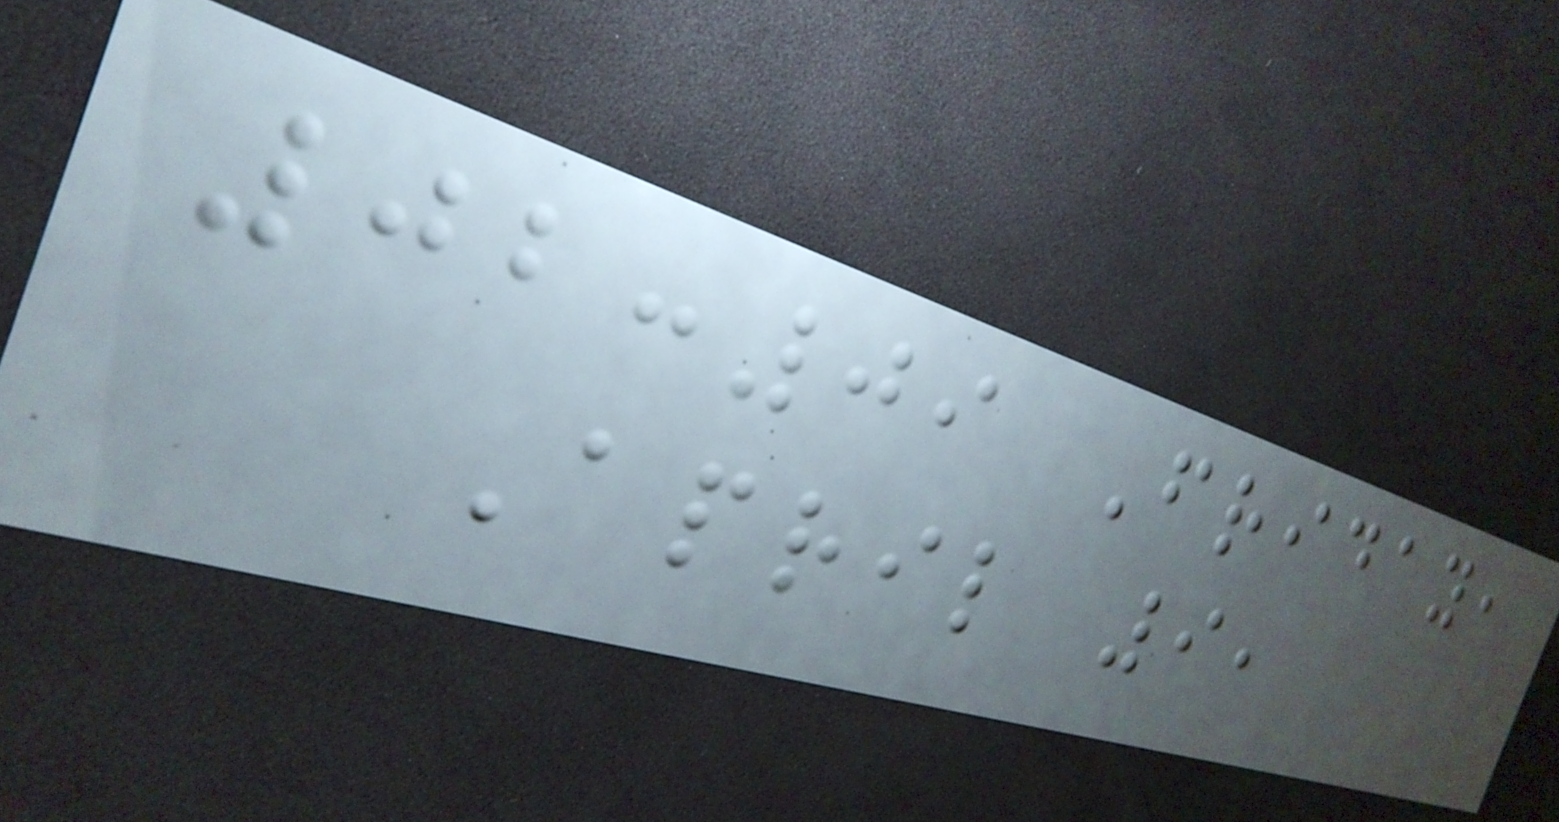02:09 Friday,
April 9,
